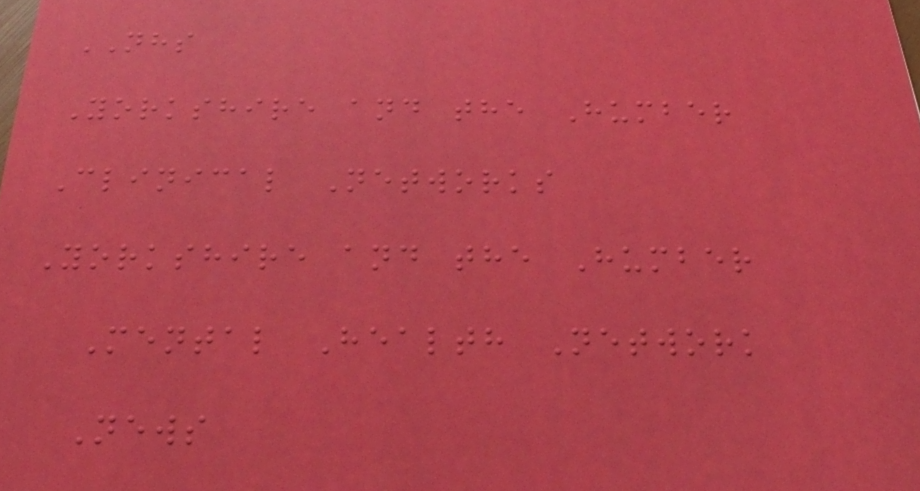NHS
Yorkshire and the Humber
Clinical Networks
Yorkshire and the Humber
Mental Health Network
News
